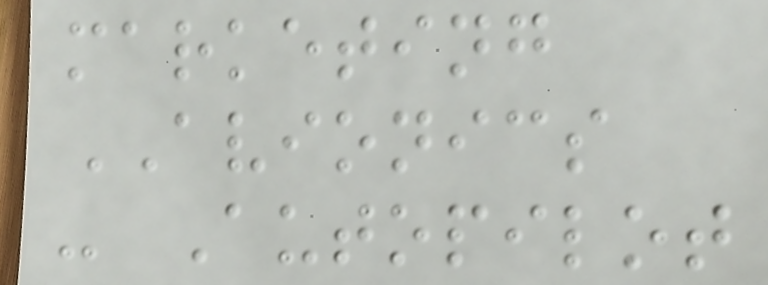marketing
AVIONICS
- Autopilot
